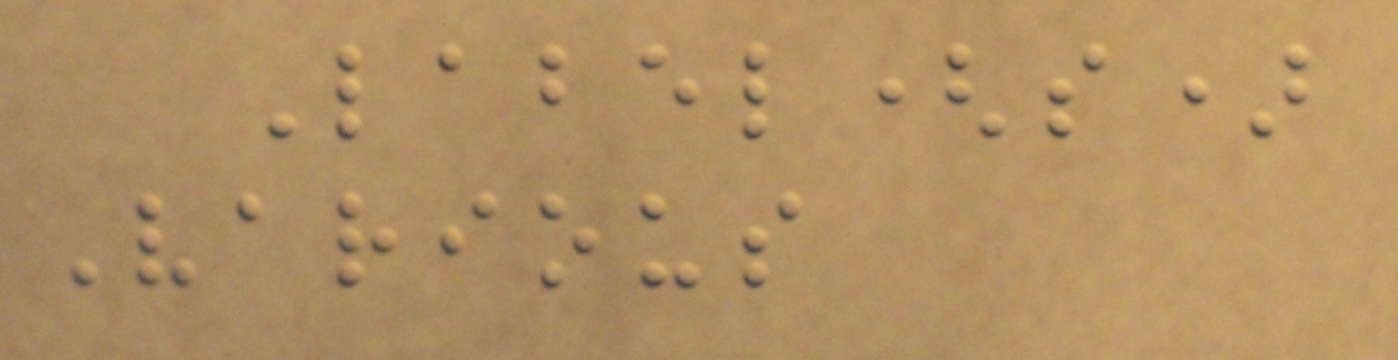Label(s)
Various
